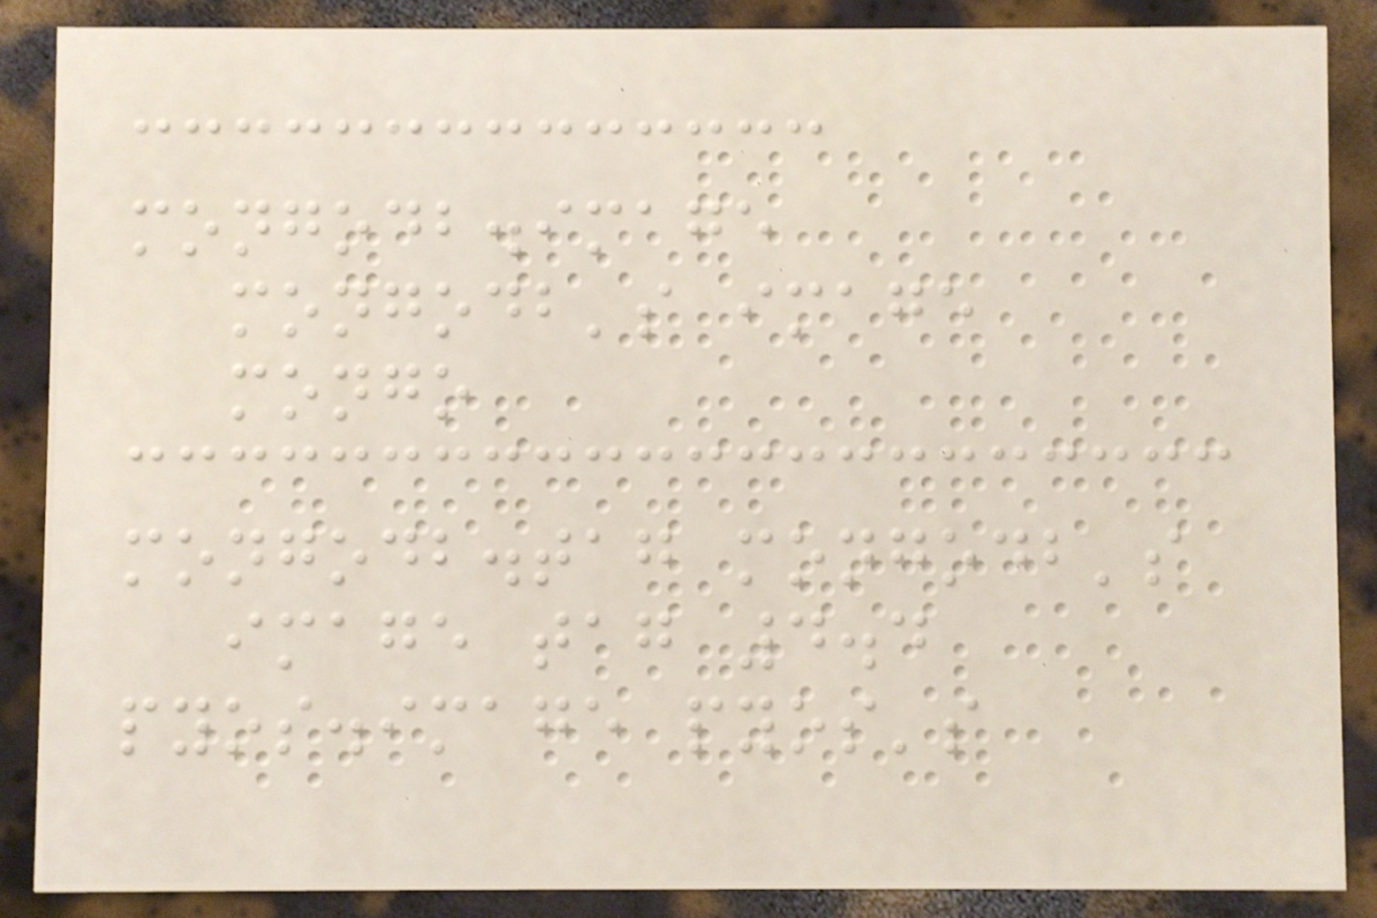mongodb.image
mongodb's image
mongo
mongodb.tag mongodb's
image tag 4.4
pyos.image pyos's
